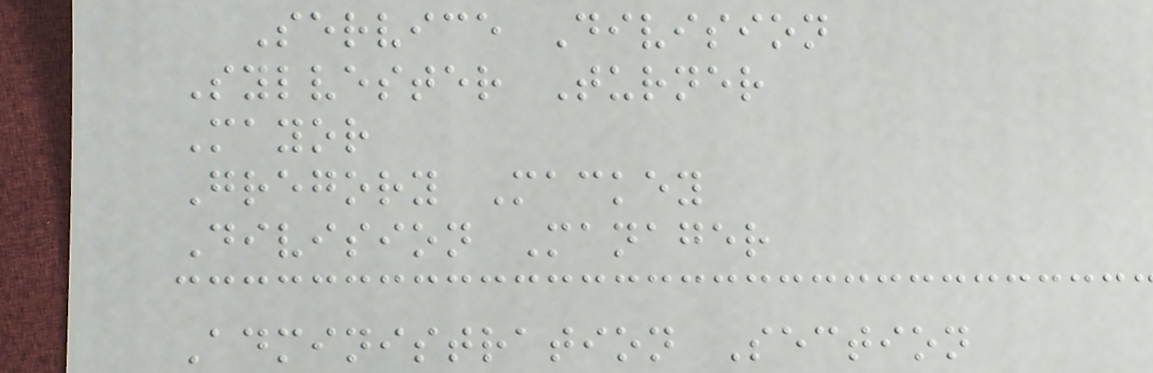Service Division
Sylvester Turner
Mayor
Gregory Mackey
Division Manager
Administration Section
